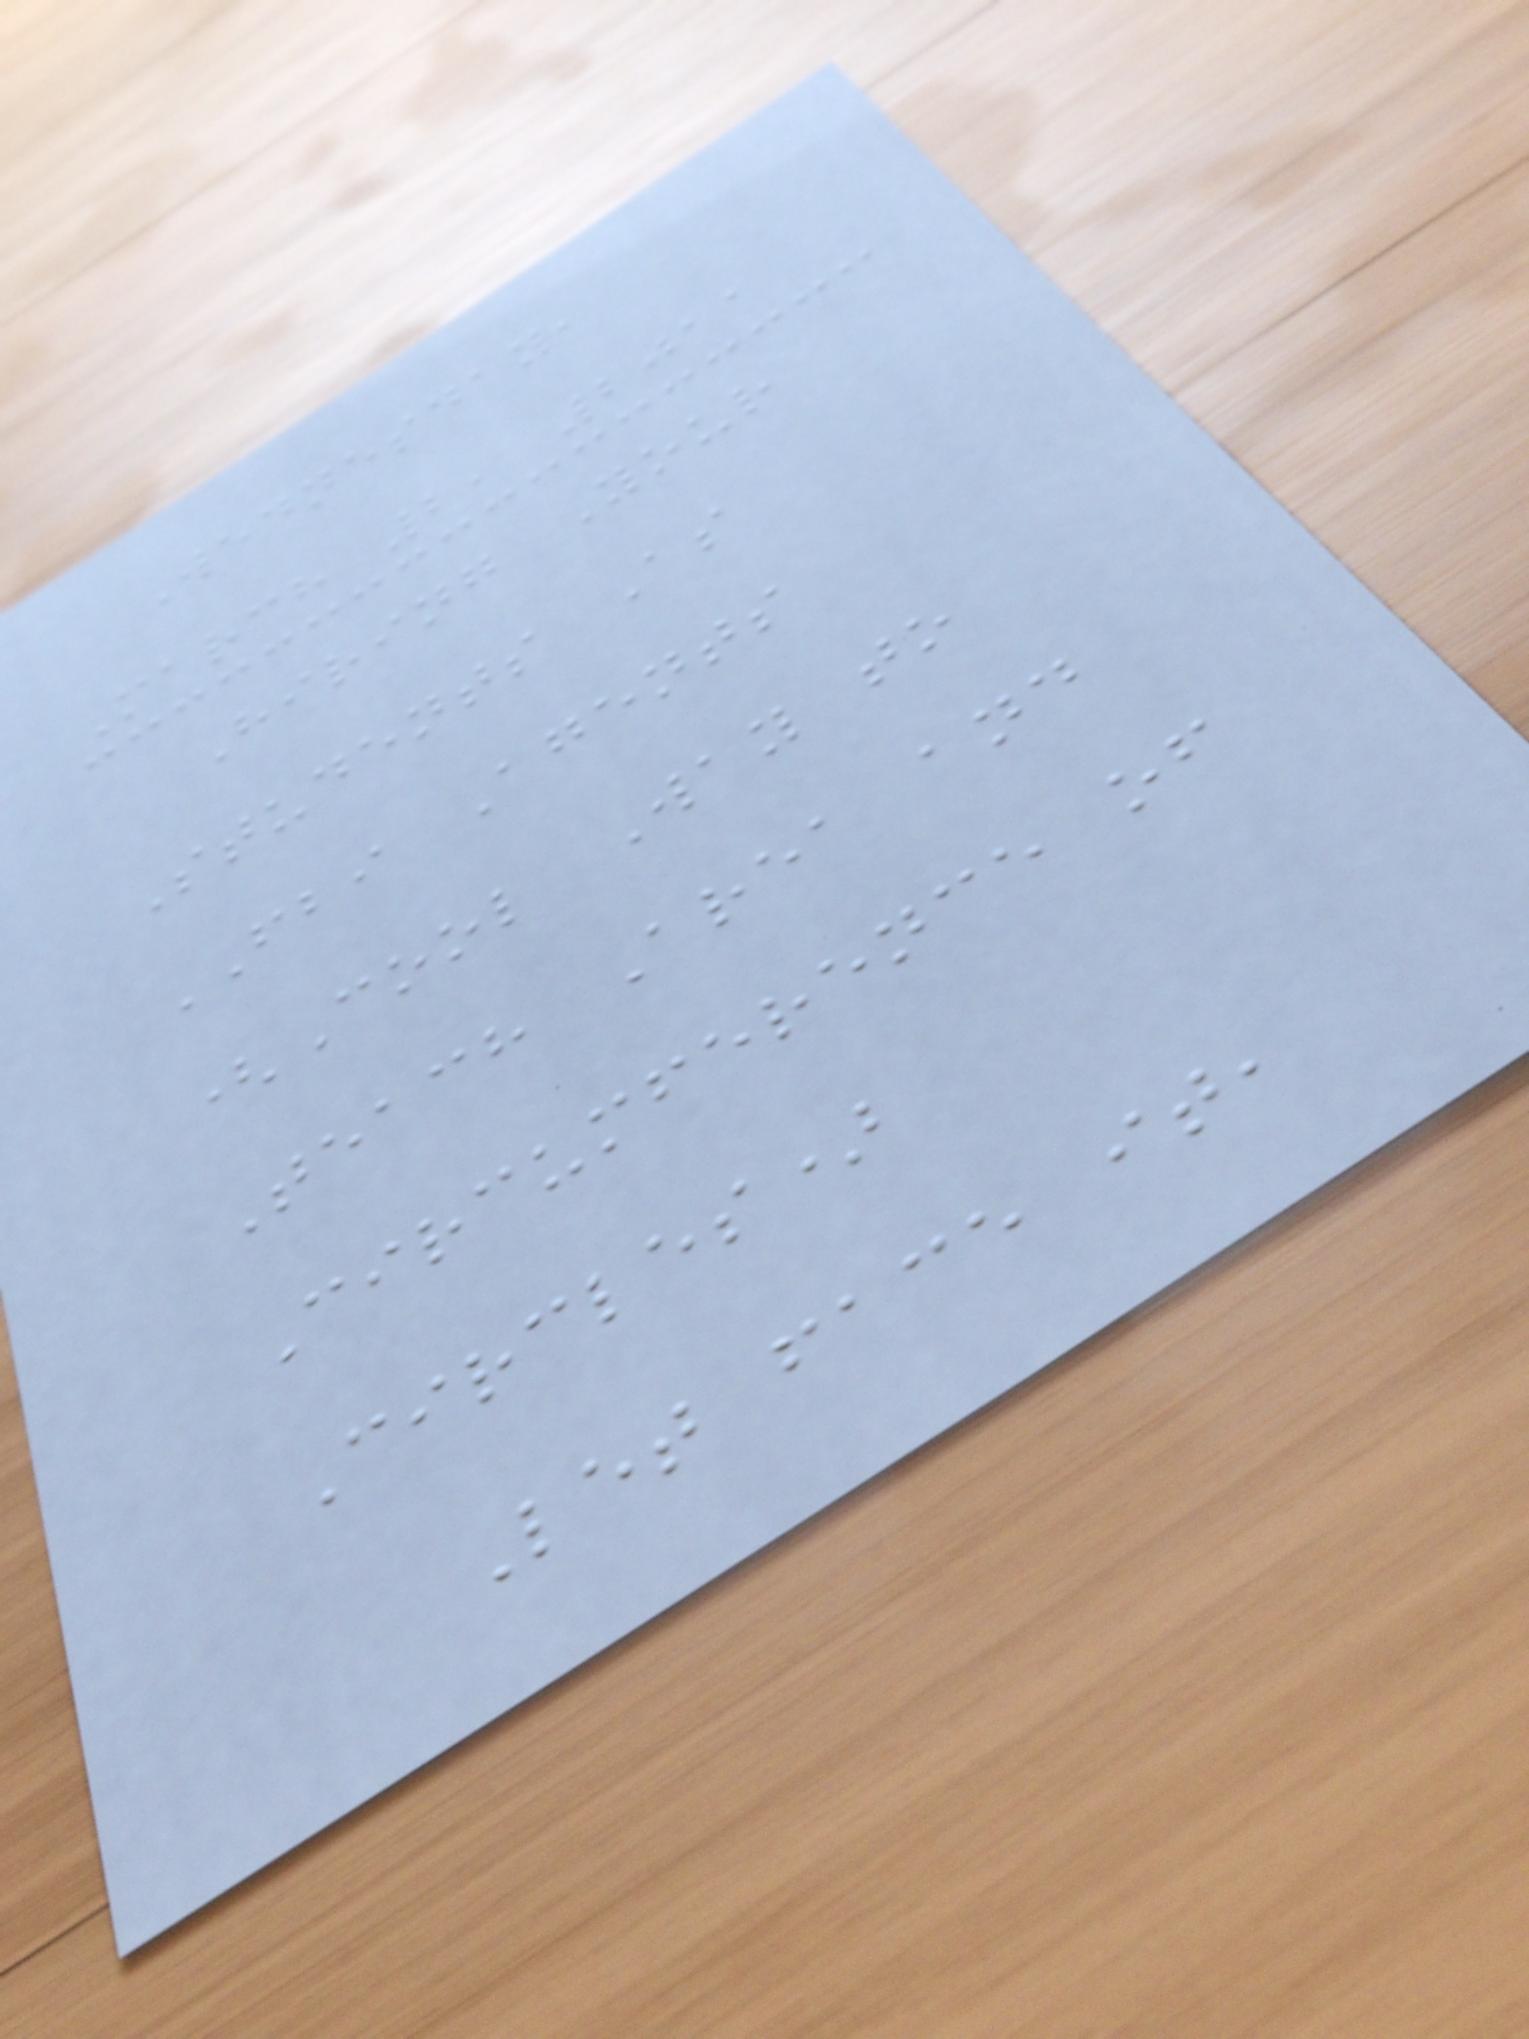Wednesday,
March 2, 2011
Hiring Your
Students As
FBI Agents
(Cool Way to
Teach Area and
Circumference of
Circles)
Let face it,
